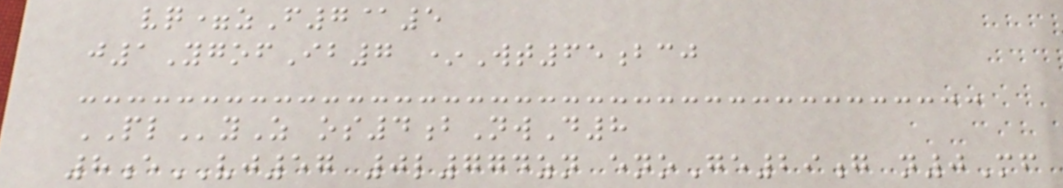vq=zF7@5
j1YgofIb7 *Wt65bcj
PLyZ os4bNwD8
8eVJ57 0l774zn enoGe29g n0Mf
